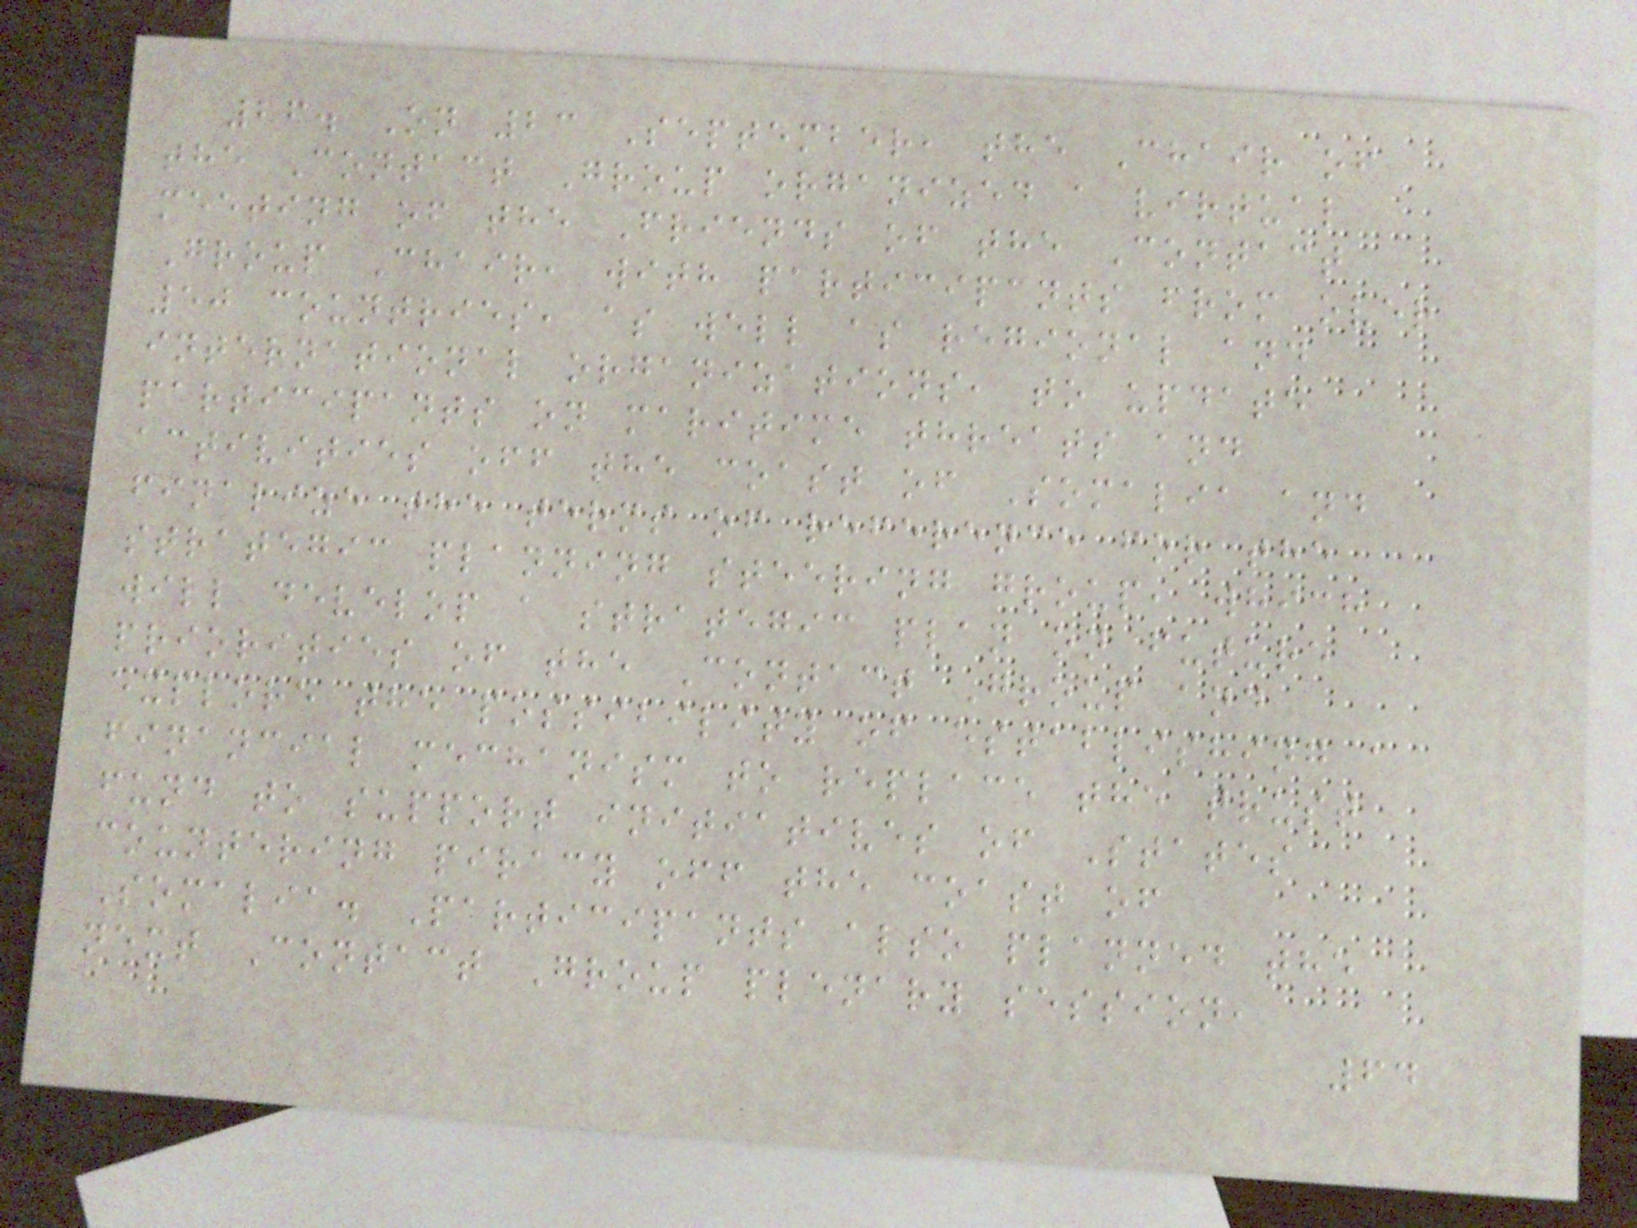26. On 23 September, the Chair of
the Contact Group organized a virtual
meeting of the Friends of the Contact
Group Chair, with participants from over
50 countries, as well as regional and
international organizations, to update
participants on maritime threats and
activities off the coast of Somalia and
finalize the terms of reference for the
strategic planning steering group, which
will develop a strategic plan on future
priorities of the Contact Group and
explore the possibility of establishing a
financial mechanism to replace the trust
fund to support initiatives of States
countering piracy off the coast of
Somalia. Participants also planned the
next Contact Group plenary session,
64
